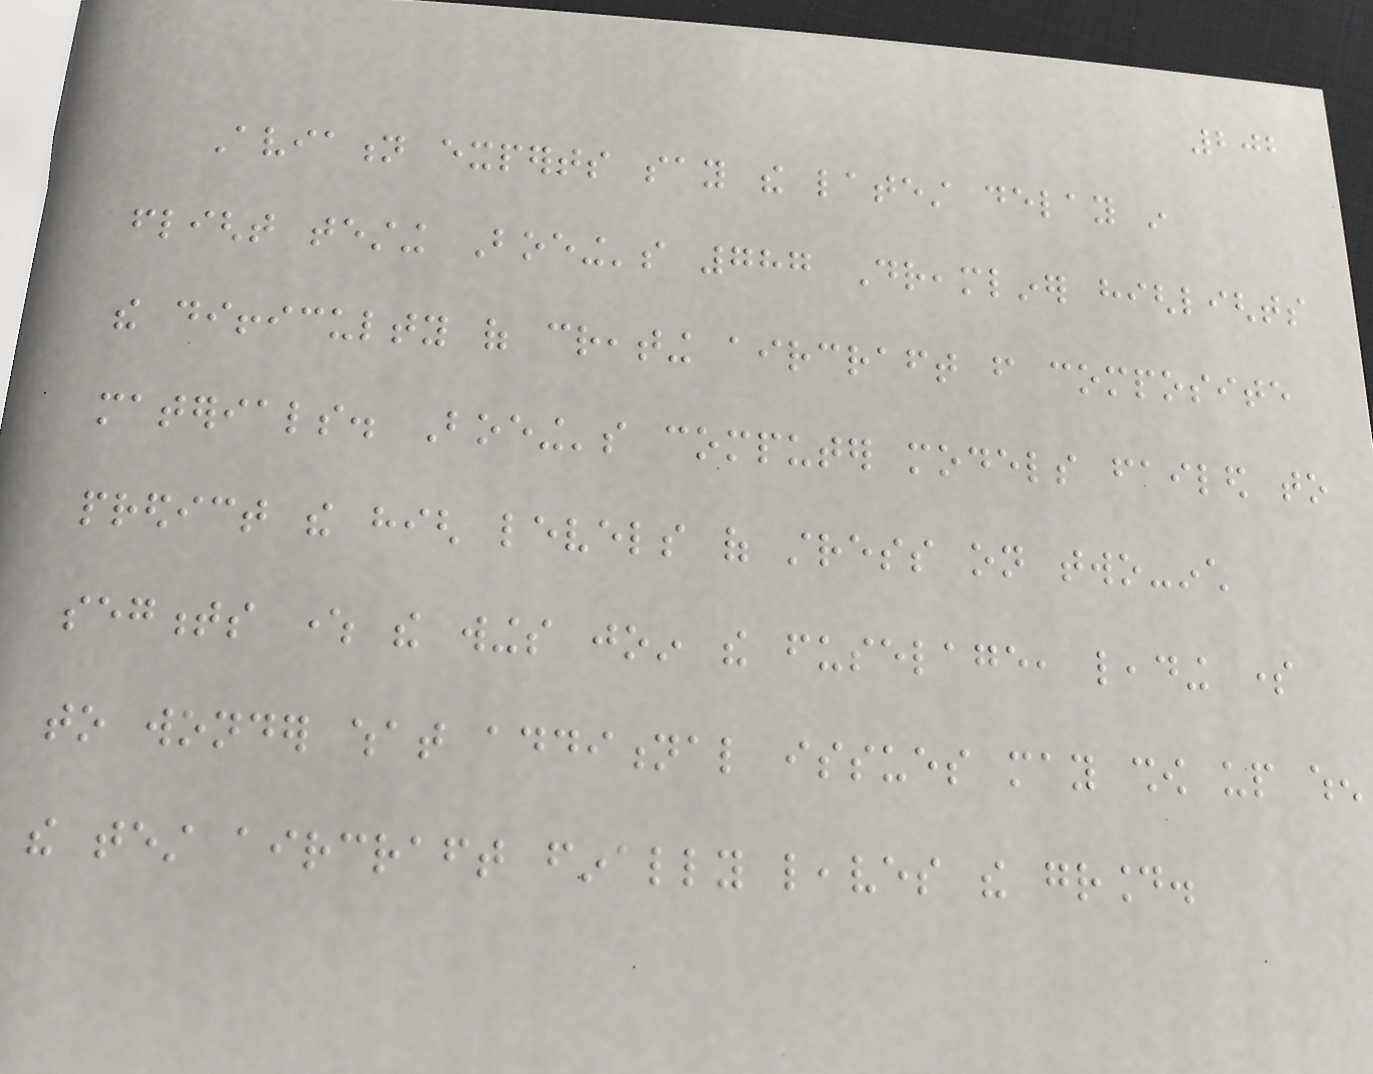202
Aviation experts say the latest delay in
flight testing Boeing's 787 Dreamliner highlights
the difficulty of creating aircraft from composite
materials. Boeing's computer models failed to
predict the high levels of stress on two-inch
segments where the wings join the fuselage, leading some
to wonder what additional issues may show up when
the test aircraft finally leaves the ground.
